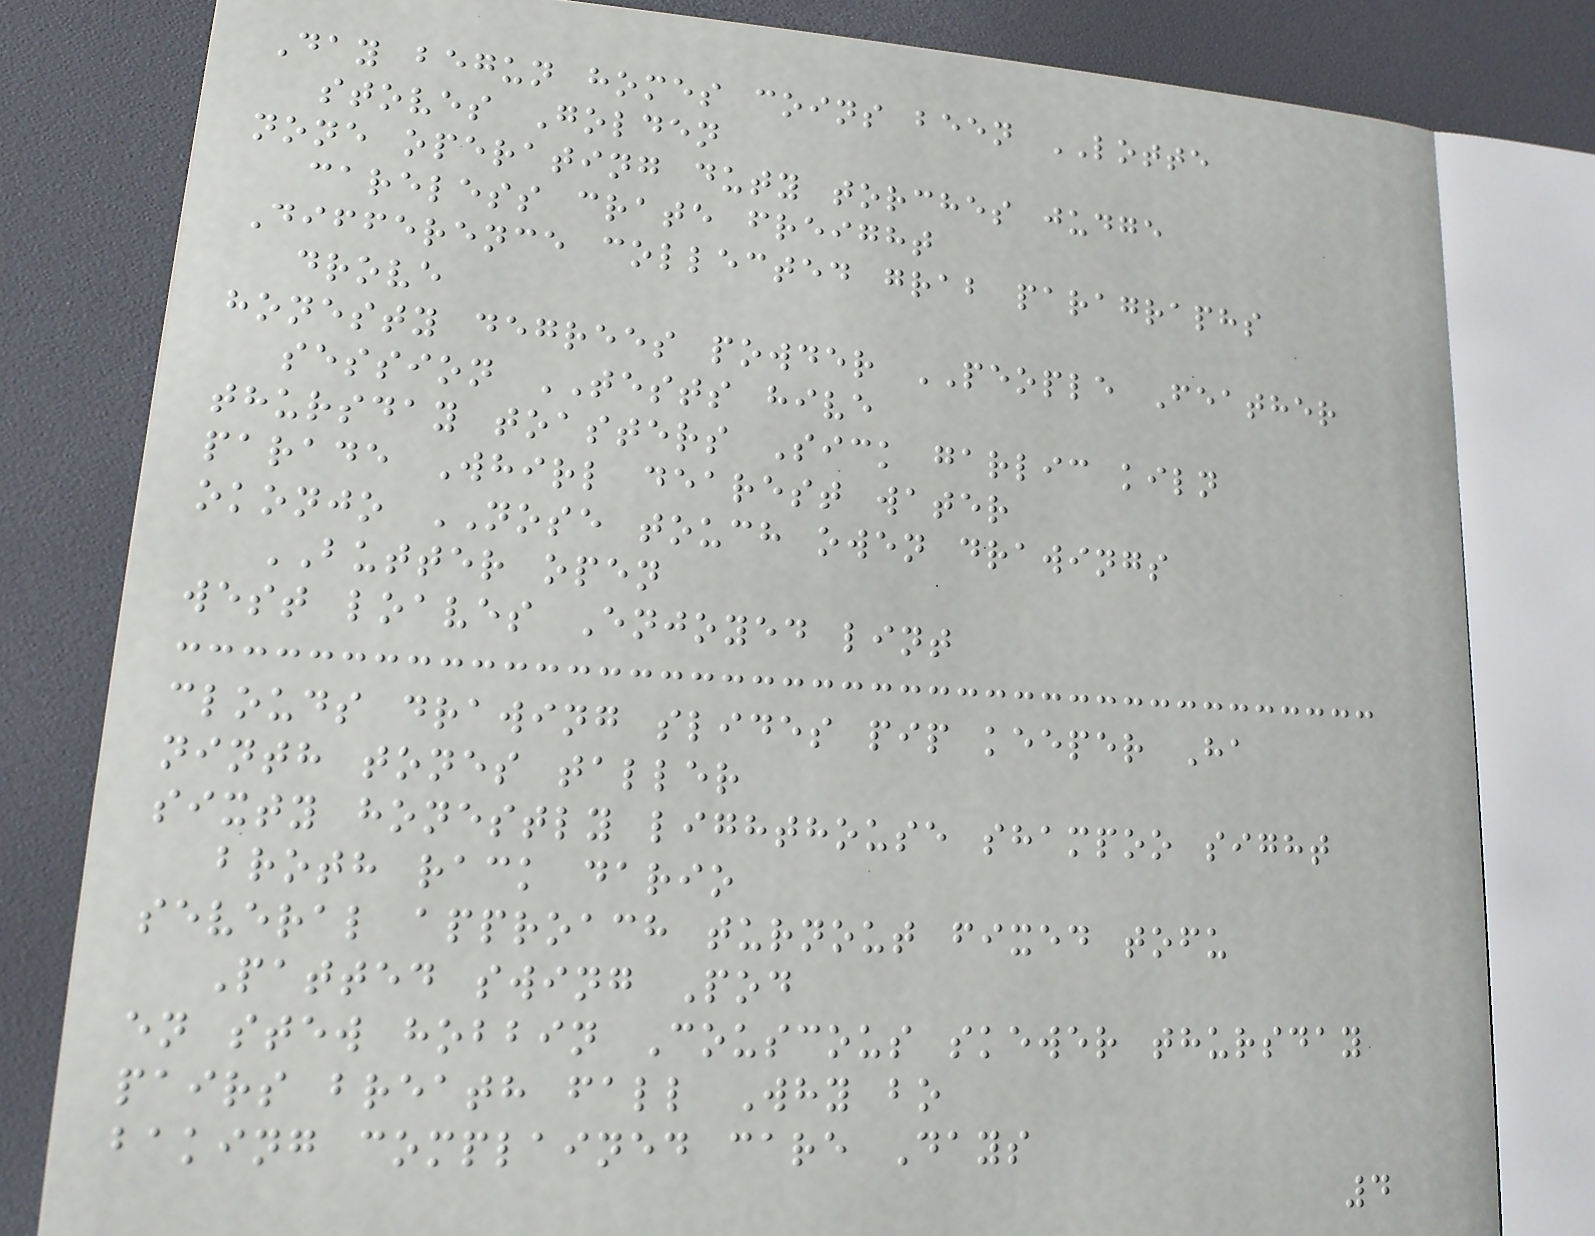Day begun homes coins been LOTTE
stoves Golden
none operating duty torches judge
careless crate freight
Difference collected grab paragraphs
drove
honesty degrees powder PEOPLE Feather
session TESTS hive
thursday toasters Sick garlic kiln
parade Whirl dearest water
okonjo NOSE touch owen drawings
BUTTER open
west loaves Enjoyed lint
clouds drawing slides pip keeper Ha
ninth tones taller
sixty honestly lighthouse shampoo sight
broth rack dario
several approach turnout fixed tofu
Patted swing Pod
en stew hobbin Couscous skewer thursday
pairs breath fall Why bo
baking complained care Days
4
